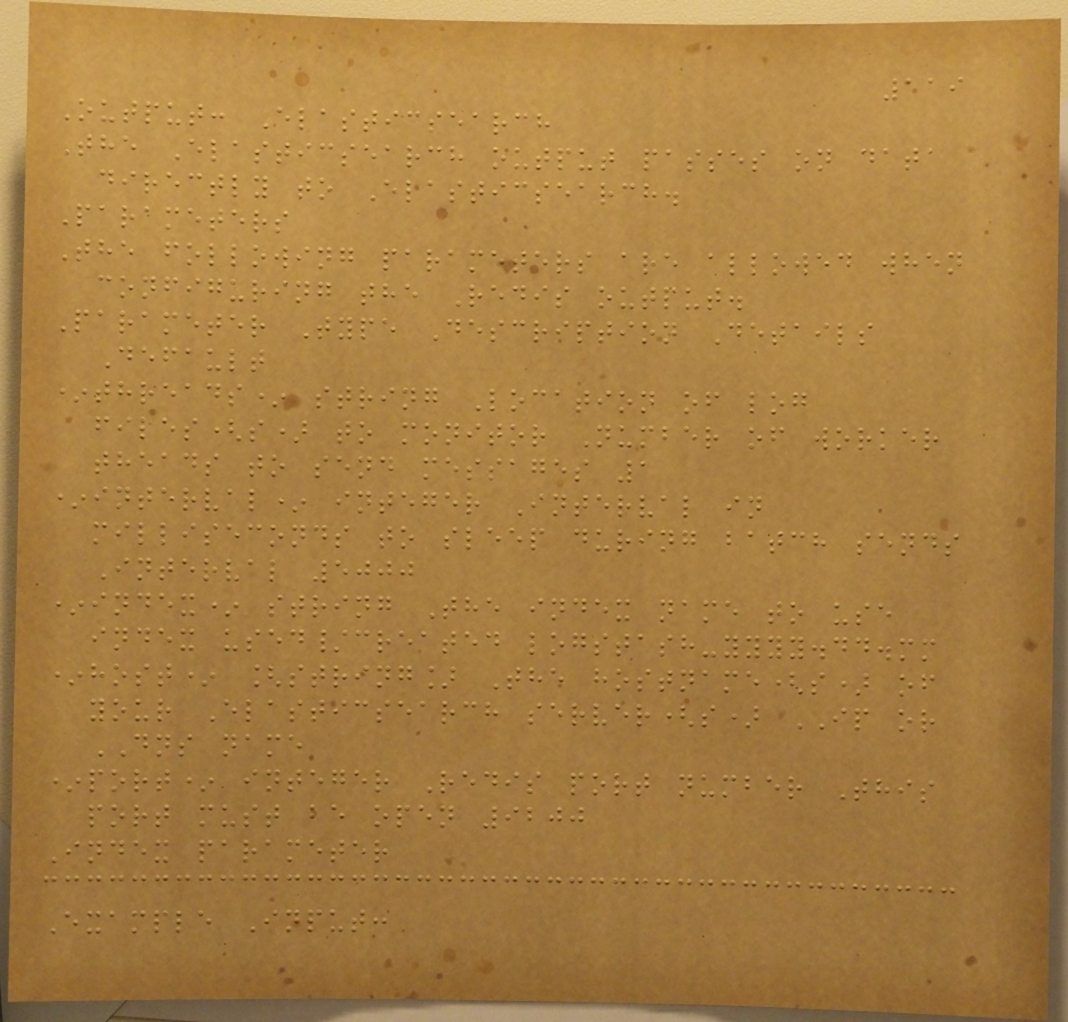119
Output: Elasticsearch
The Elasticsearch output passes on data
directly to Elasticsearch.
Parameters
The following parameters are allowed when
configuring the Redis output.
Parameter Type Description Details
Default
*threads* string Location of log
files(s) to monitor Number of worker
theads to send messages 1
*interval* integer Interval in
milliseconds to sleep during batch sends
Interval 5000
*index* string The index name to use
index used/created logstash-yyyy.dd.mm
*host* [string] The hostname(s) of
your Elasticsearch server(s) IP or
DNS name
*port* integer Redis port number This
port must be open 9200
Index parameter
Example Input:
